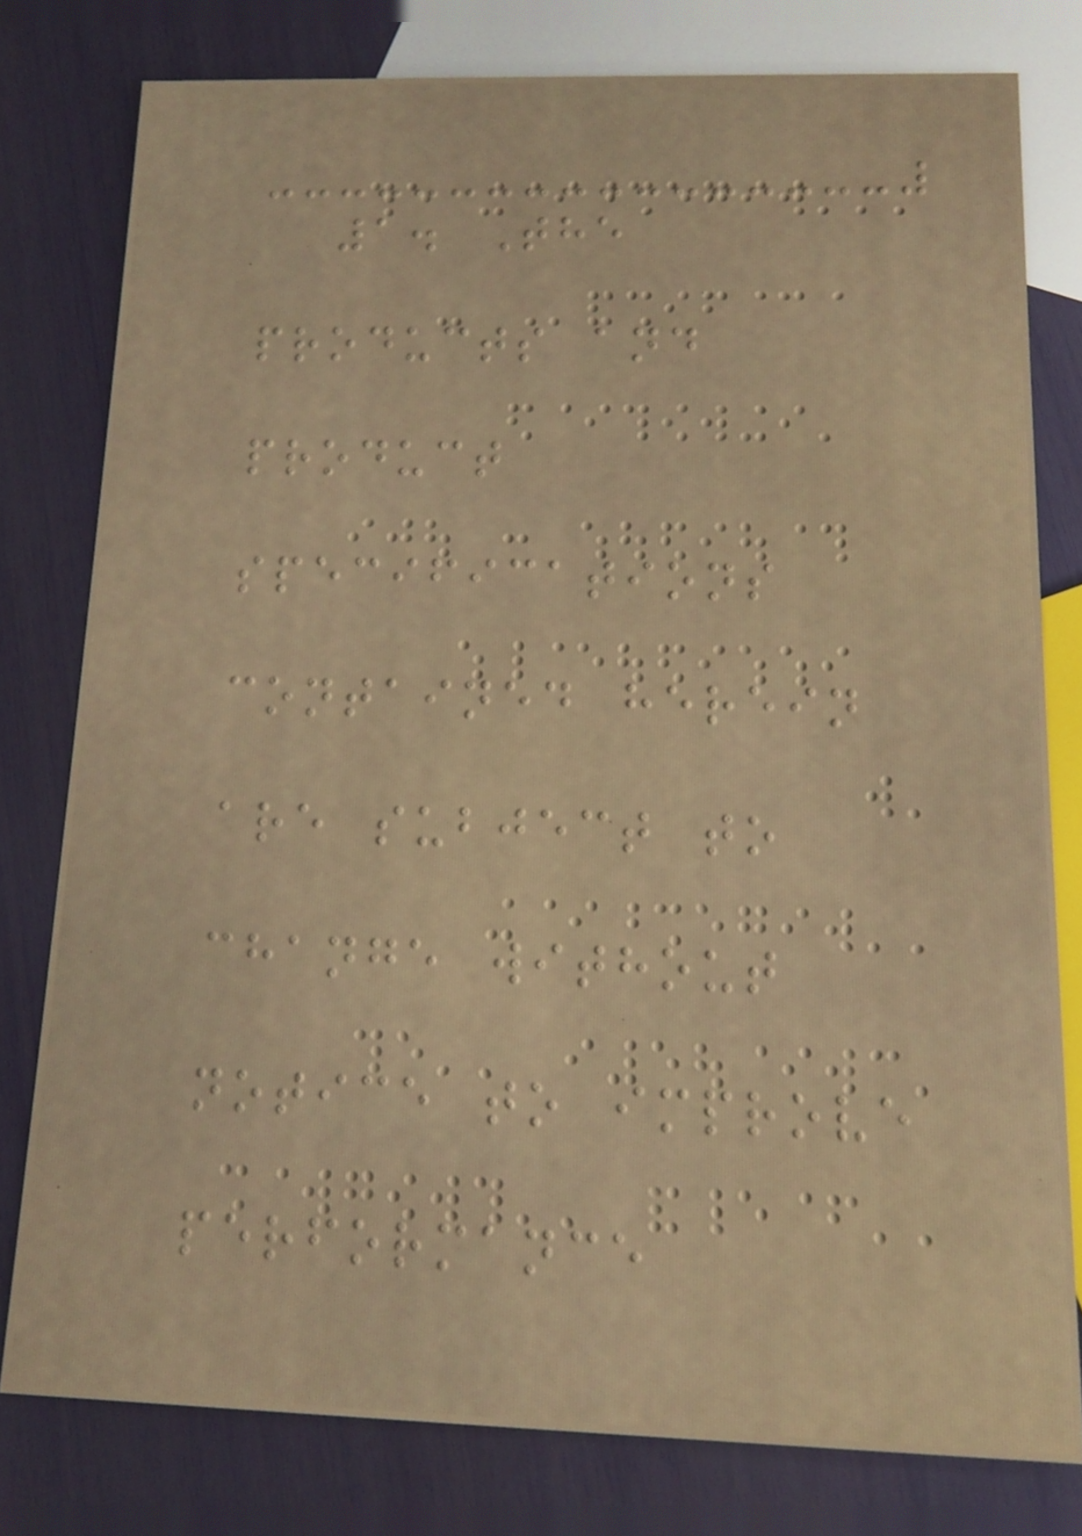1. The
products and
product
specifications
contained herein
are subject to
change without
notice to improve
performance
